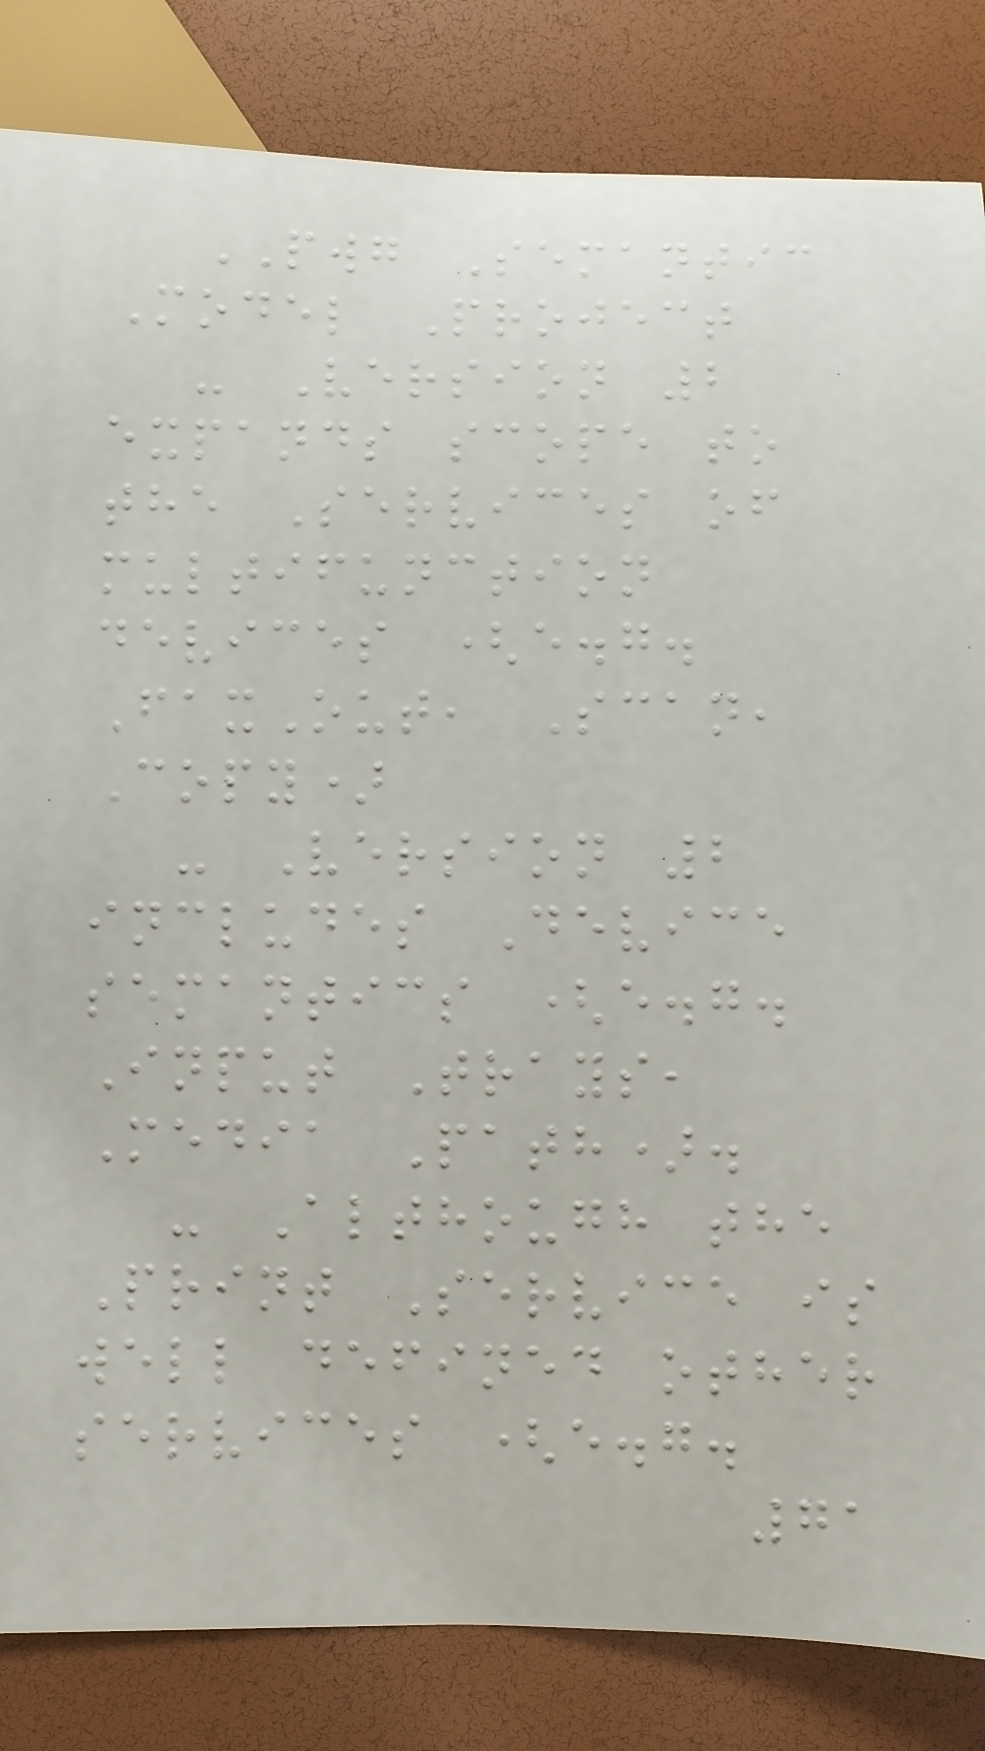PWG Semantic
Model Project
- Version 2
expands scope to
the Services of
multifunction
devices (e.g.
FaxOut, Scan,
Copy)
- Version 2
includes Device
semantics (e.g.
Input Trays,
Media Path).
- Although the
Print Service is
well defined other
services (e.g.
71
